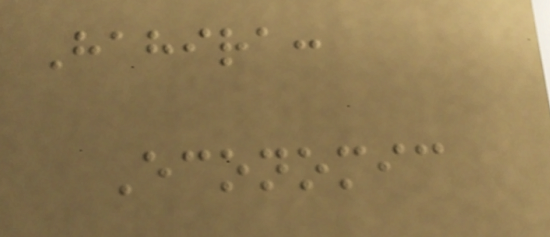Hahira:
Economic
